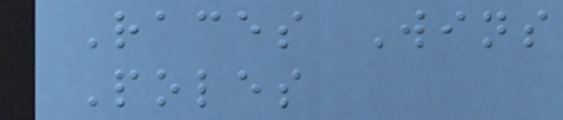Races Wins
Poles
